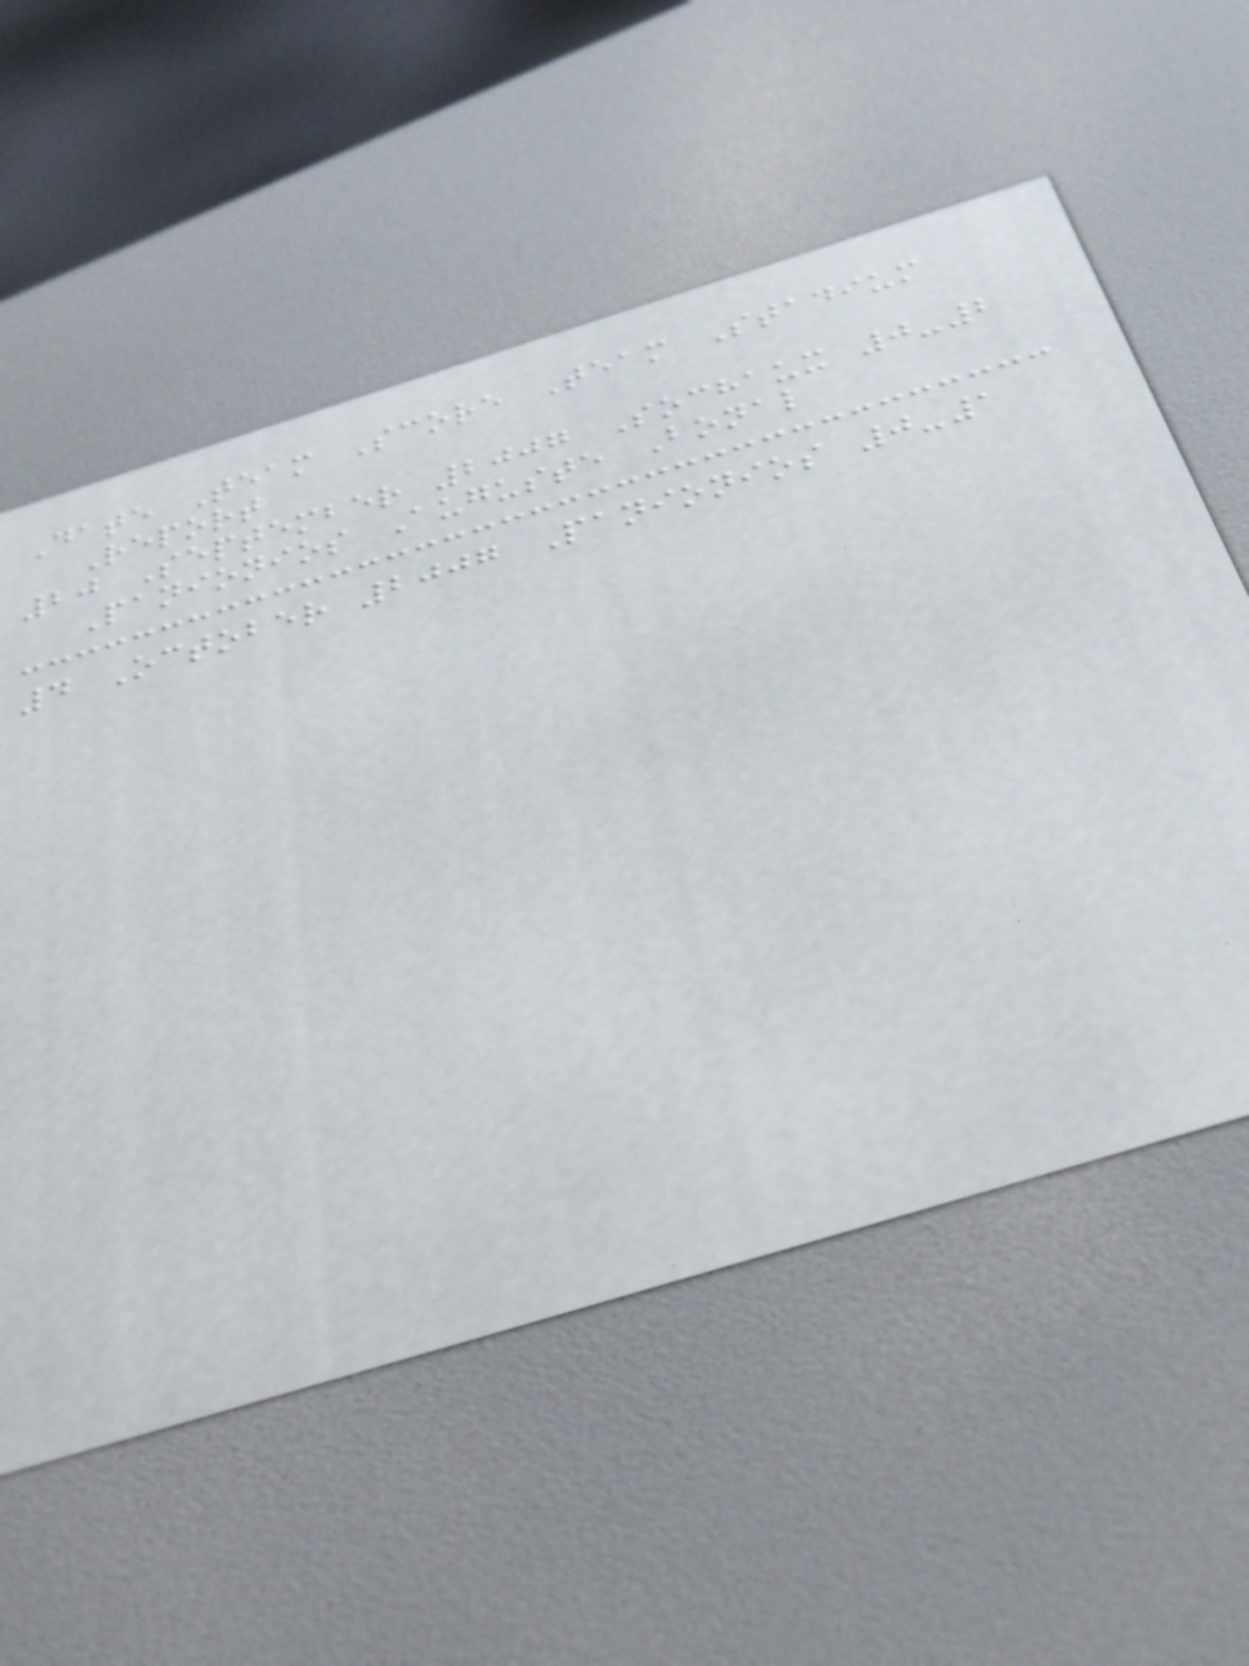Date Team Score Team Stadium
Report
20 September 2007 Sochaux 0-2
Panionios Auguste Bonal
4 October 2007 Panionios 0-1
